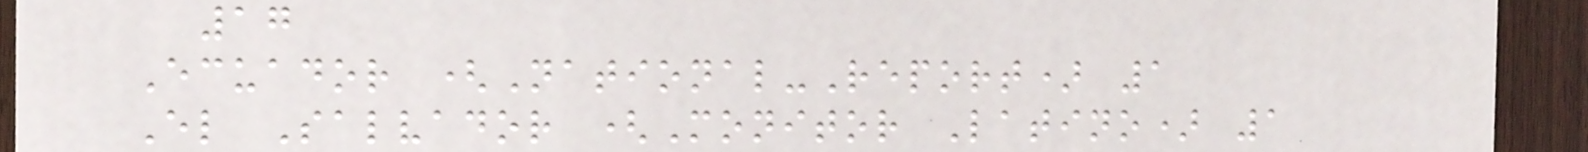17
Ecuador (National-Report) 1
El Salvador (Monitor Latino) 1
